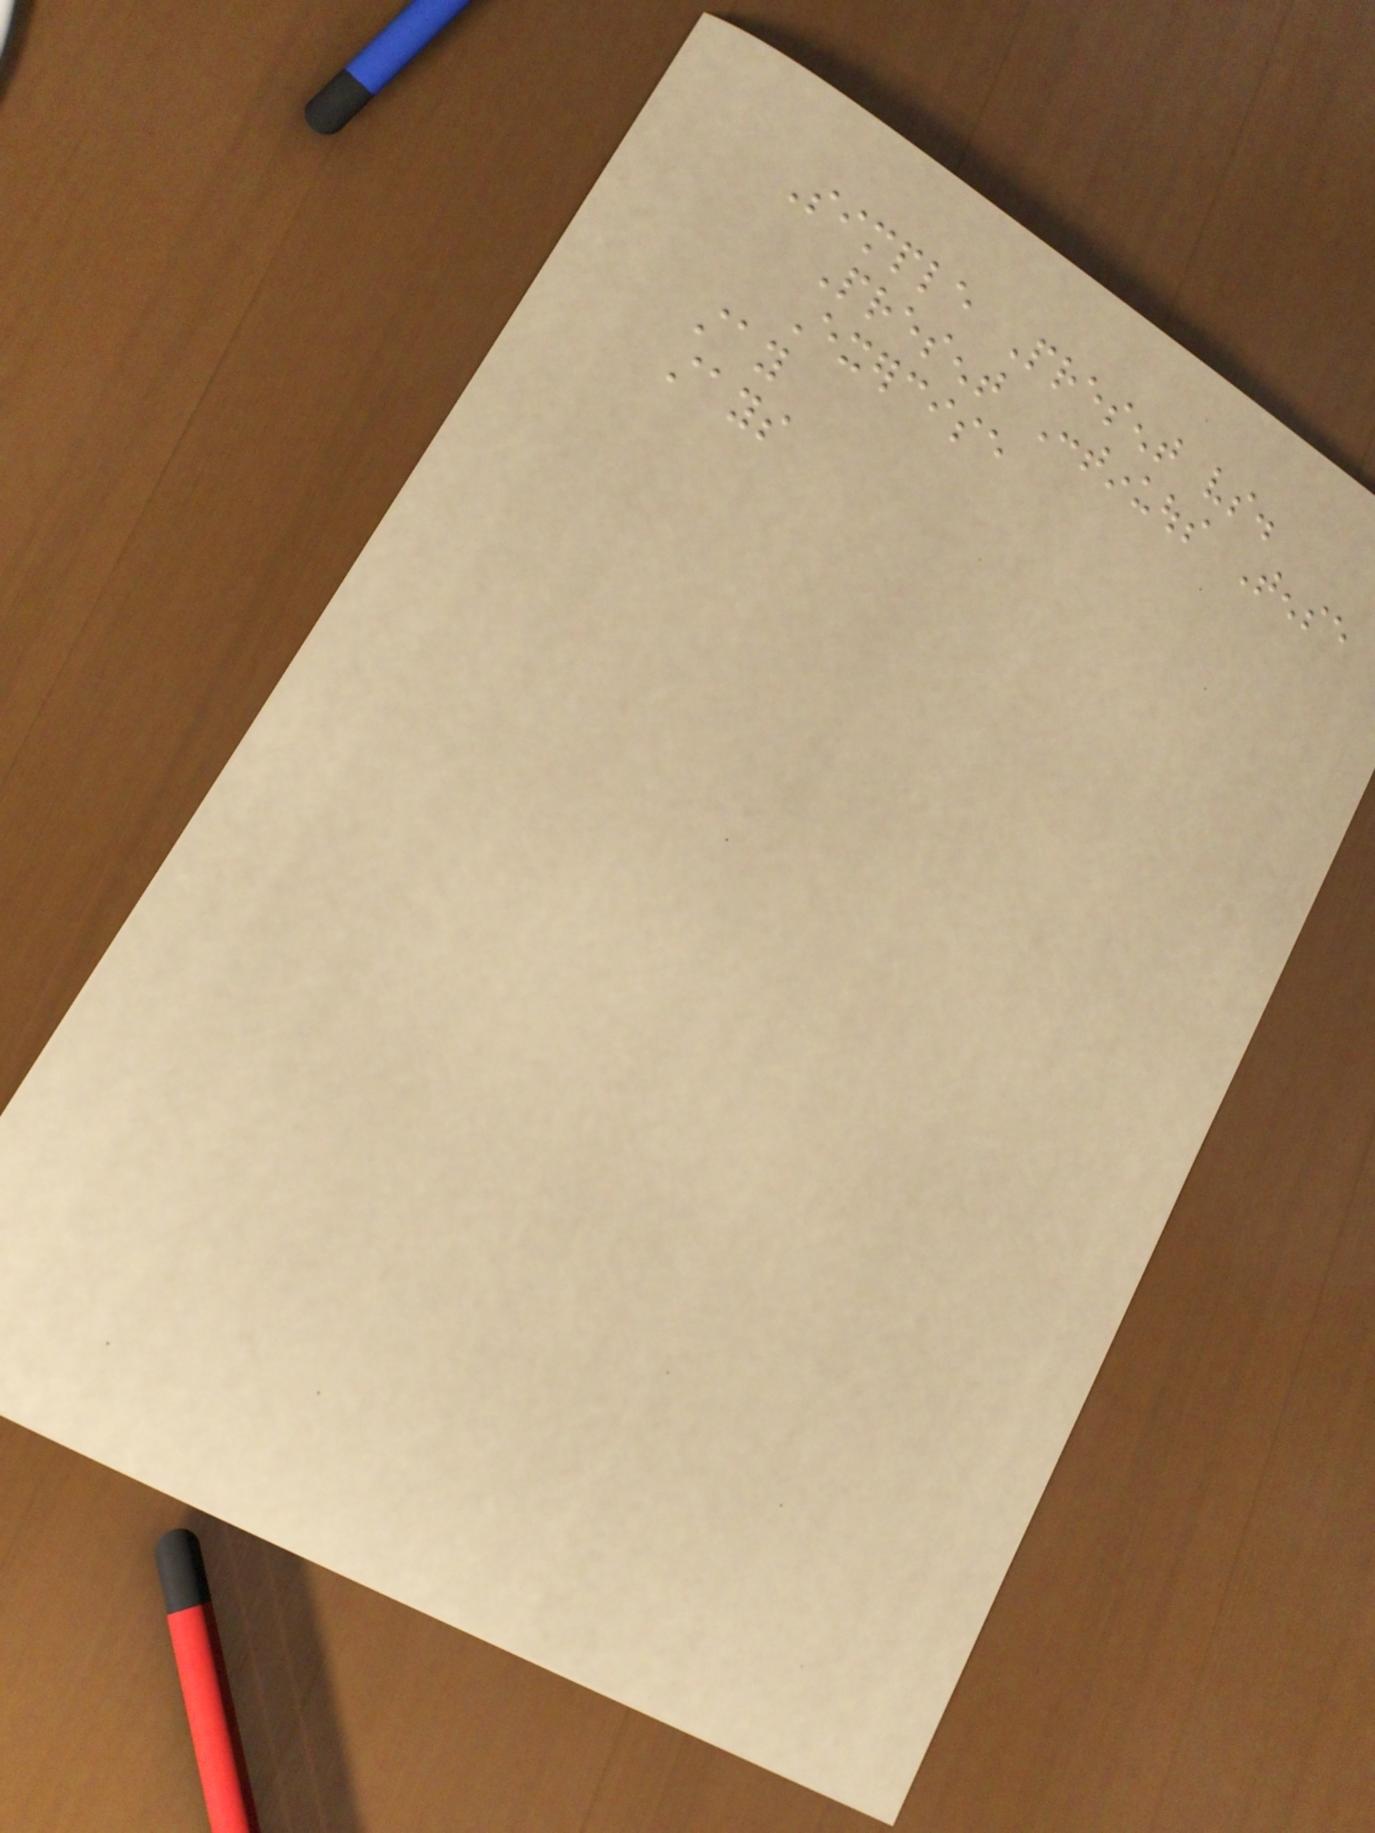Simple Present vs.
Present Continuous Tense
Exercise
stay
stays
